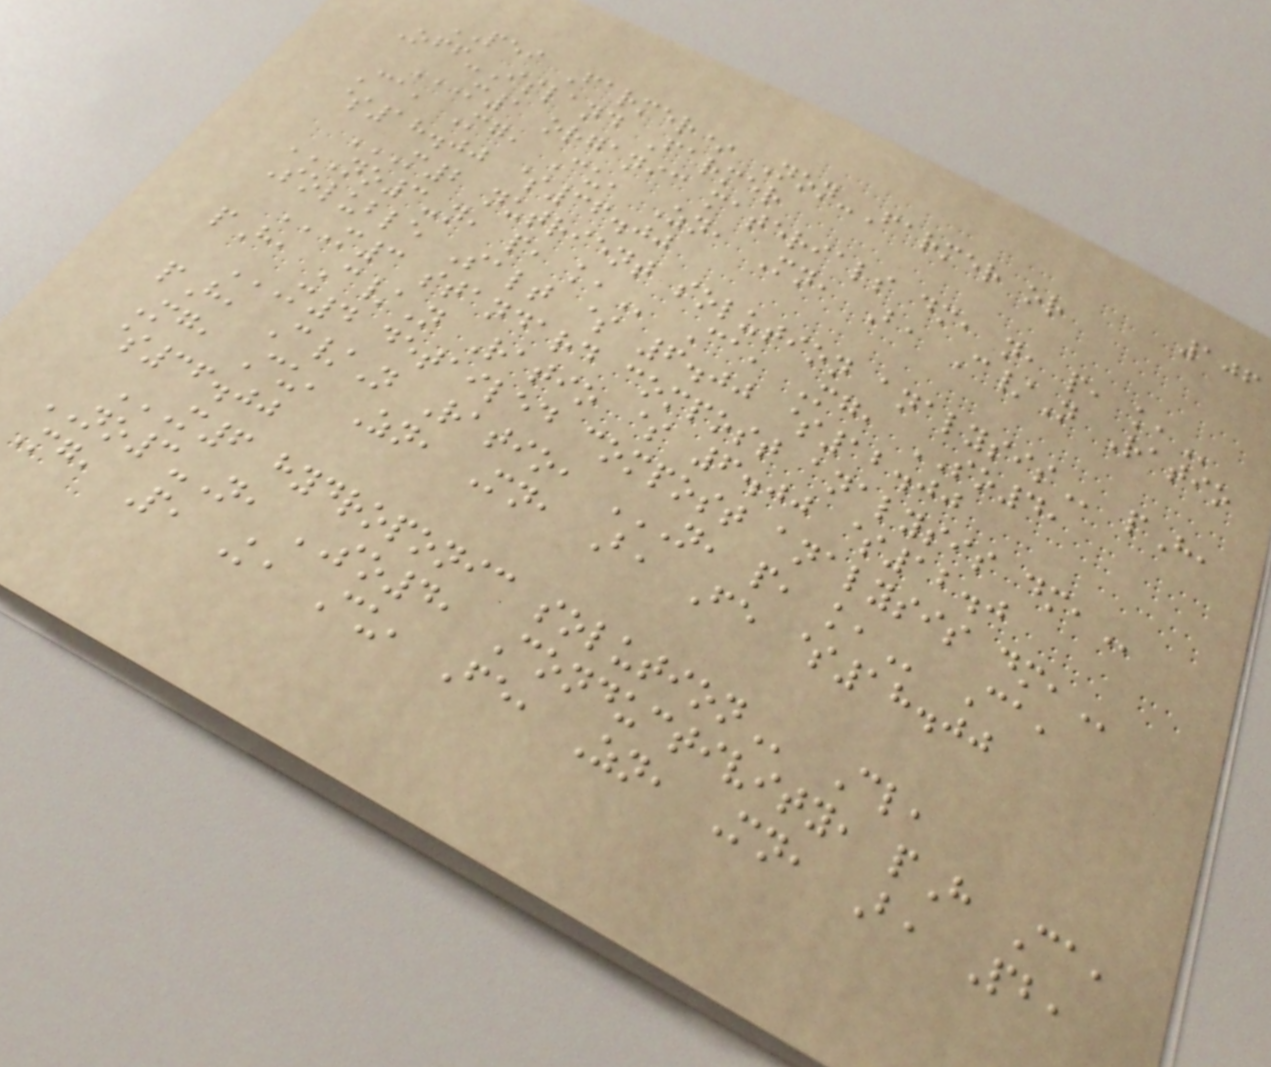106
PEI Farmer* Non-Farmer or
Off-Island Farmer
M1 ORGANIC MATERIALS DM, N, P, K,
Ca, Mg, Cu, Zn, Mn, B, C/N Ratio
$18.00 $36.00
M2 NUTRIENT SOLUTION ANALYSIS pH,
NO3-N, P, K, Ca, Mg, SO4,
Soluble Salt $ 6.00 $12.00
M3 STANDARD COMPOST ANALYSIS DM,
pH, C/N Ratio $ 6.00 $12.0
M4 DETAILED COMPOST ANALYSIS DM,
pH, C/N Ratio, N, P, K, Ca,
Mg, Cu, Zn, Mn, B, Fe $18.00
$36.00
M6 HYDROPONIC SOLUTION Cl,
NO3-N, SO4, Conductivity, pH Ca,
Mg, P, K, Cu, Fe, Zn, Mn, B, Pb,
